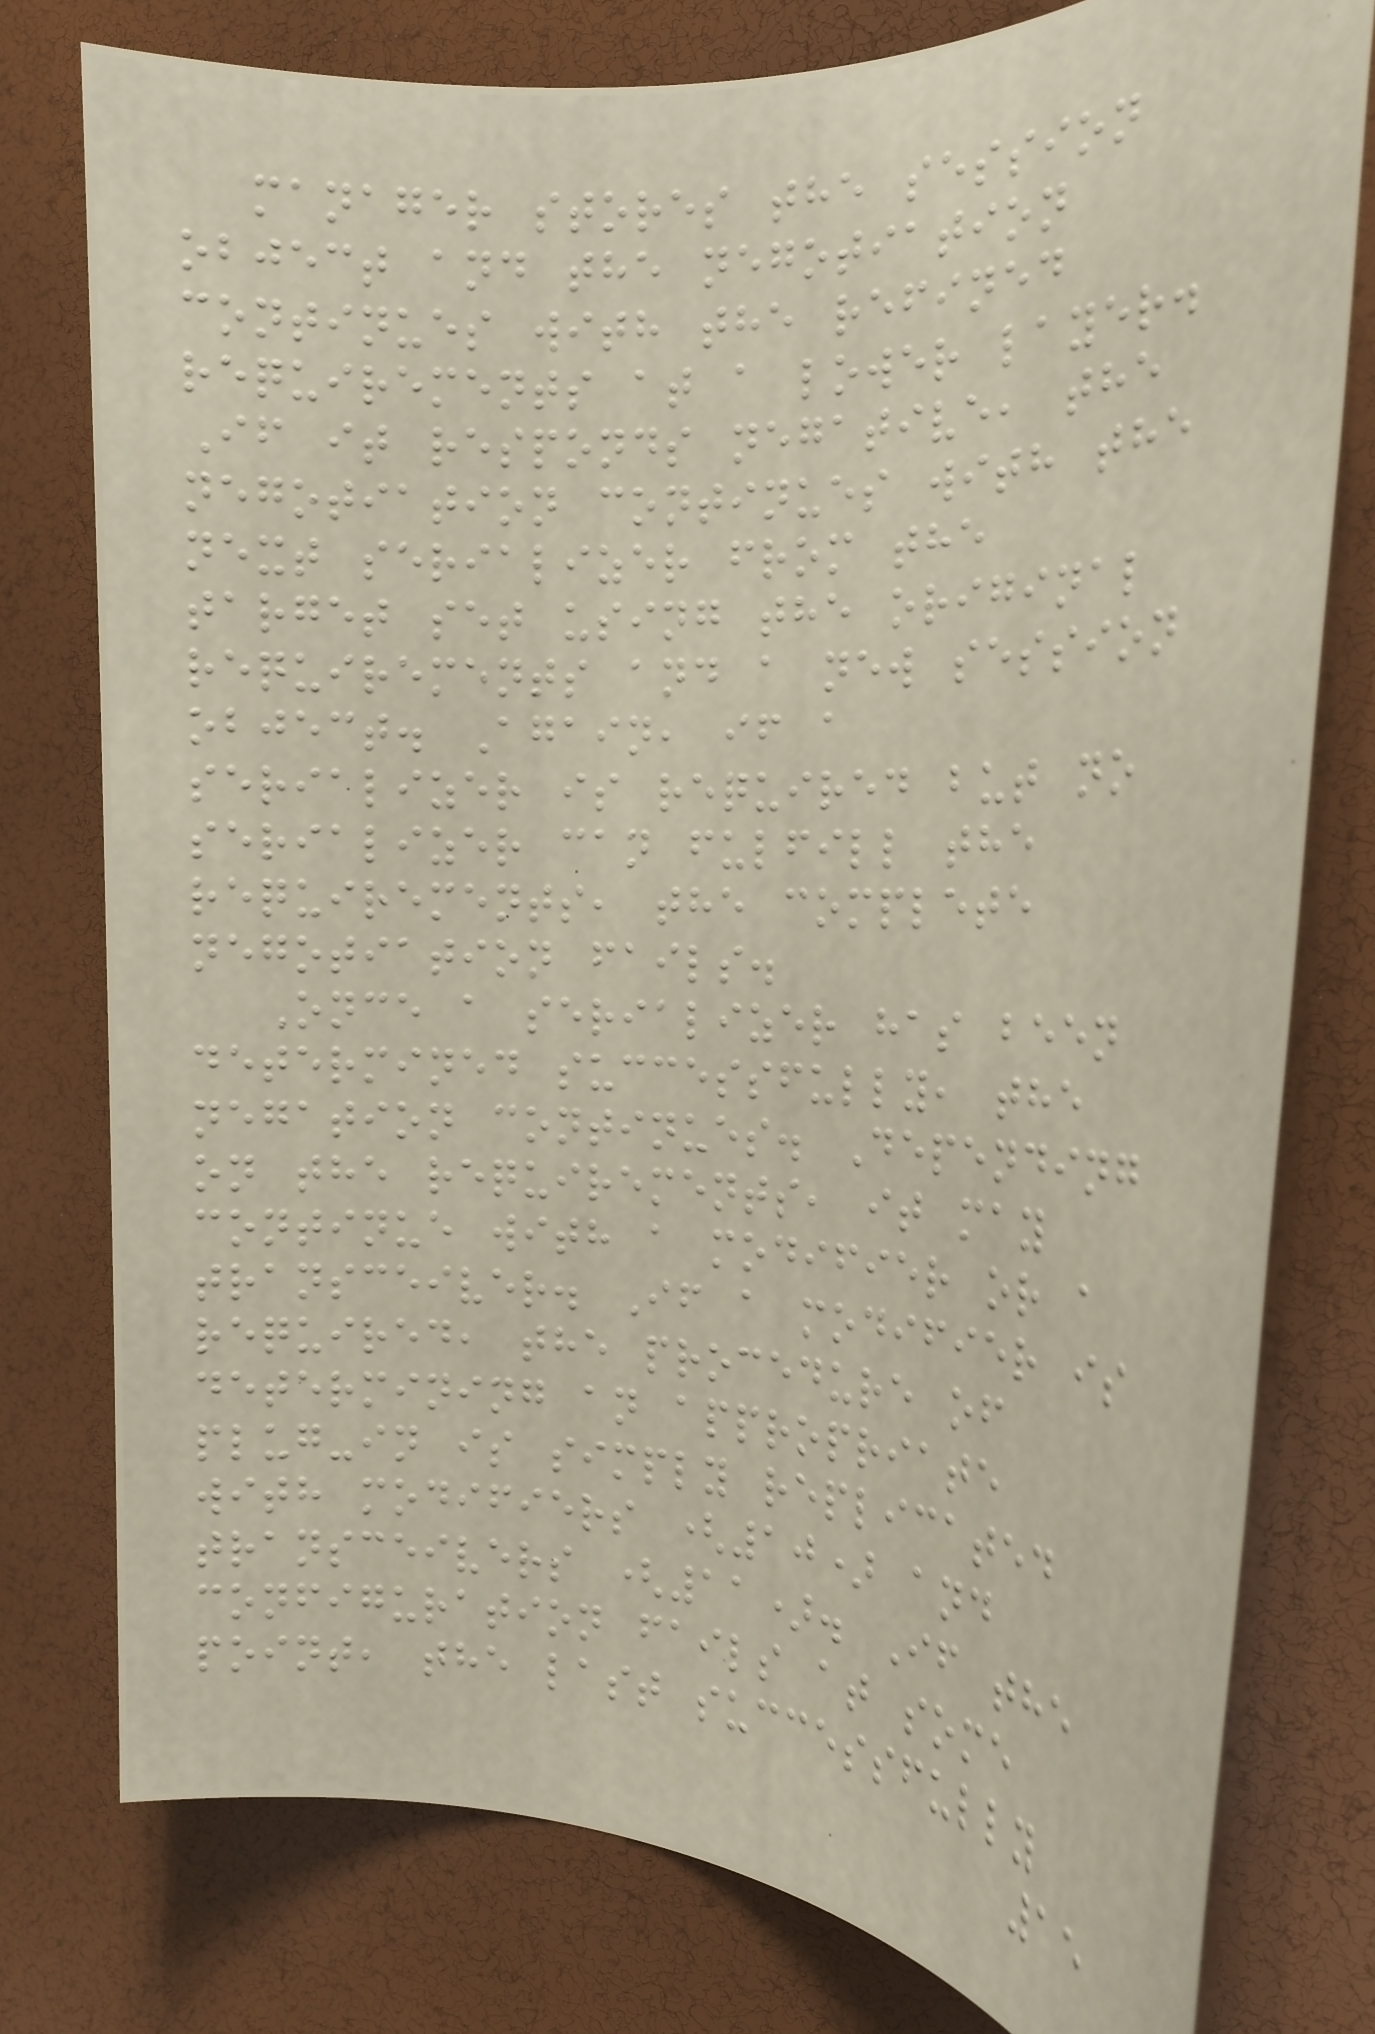manager stores the session
object and the negotiation
continues with the refined
requirements at a lower layer.
If it responds negative, the
negotiation continues with the
next serializer from the
target set using the original
requirements and a new session
object. Again, if a
serializer is required but no
serializer can fulfill the
requirements, the complete
negotiation fails.
Once a serializer has been
determined successfully, the
negation continues. Depending
on the requirements, it may
continue with a modifier or a
transceiver. If a modifier is
required, the procedure of
determining an appropriate
plug-in is simply replicated
with modifiers (10) and
transceivers (11). If the
configuration fails at some
point, the last successfully
15
